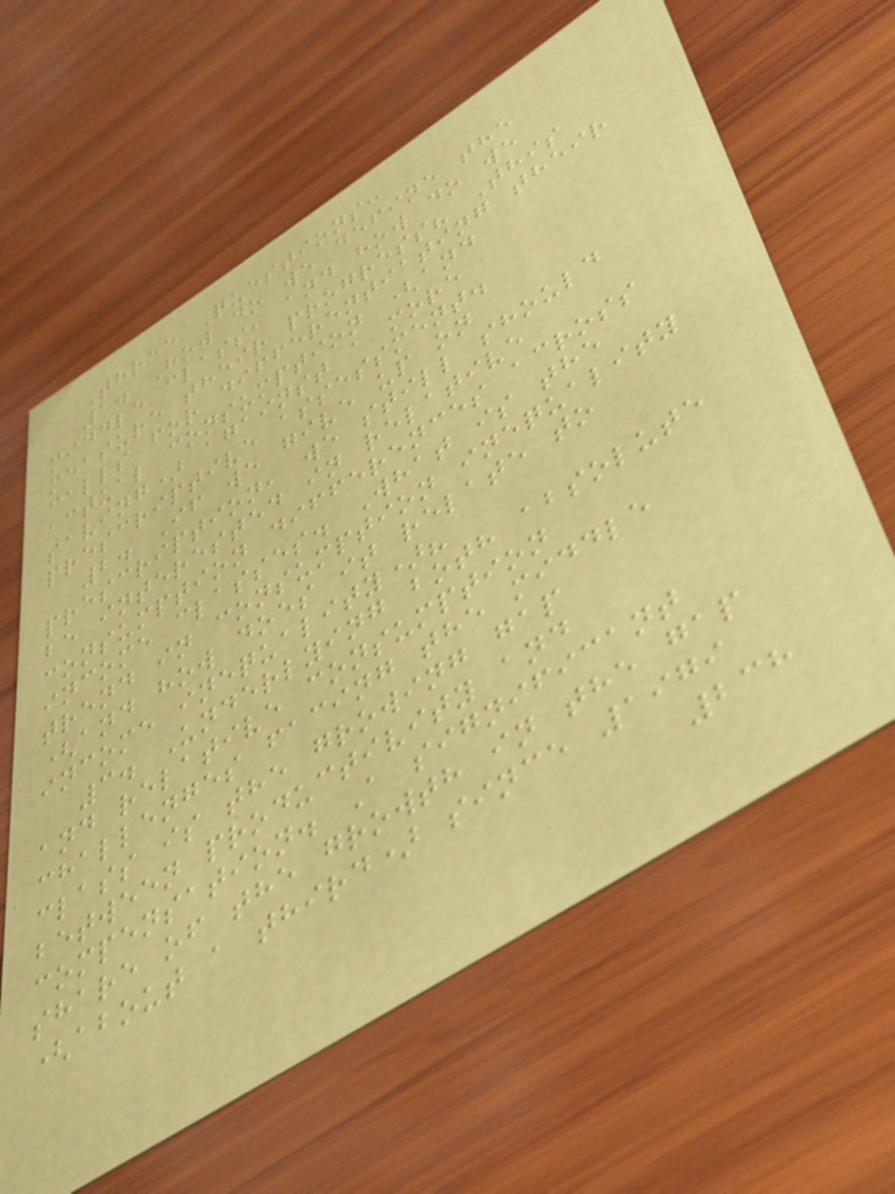Three Questions:
1. How do we define the
middle class, and how do we
measure their progress? This
calls for differentiating their
actual consumption (and
saving) against a more
prescriptive assessment.
2. If we give up on
prescription, we still should
be interested in relative
consumption differences across
income classes. What is the
trend in consumption inequality
(and how does it relate to
income inequality)?
3. Underlying both absolute
and relative consumption
challenges facing the middle
class is the growing gap
between productivity and
compensation. A significant
share of the growth in the gap
(about a third) since 1979
238
